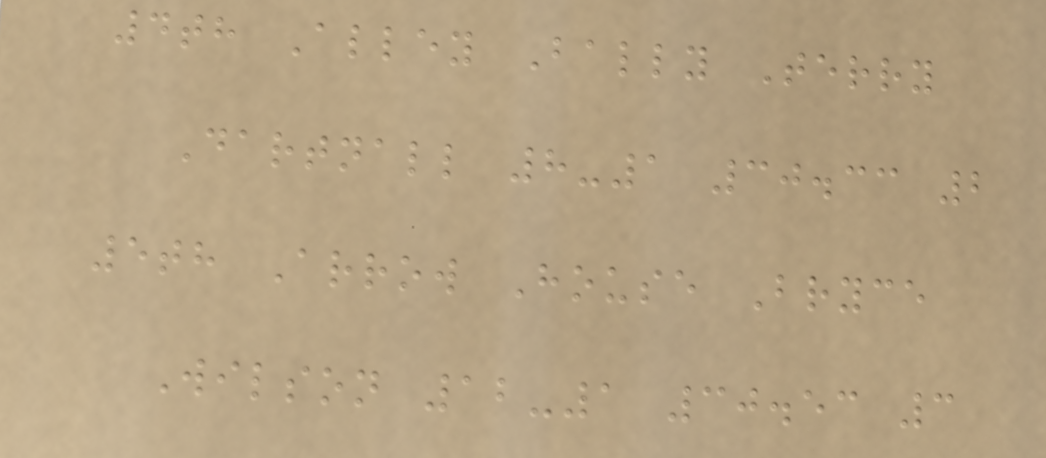4th Alley Bally Terry
Dartnall 8-1 30.33 2
5th Arrow House Bryce
Wilson 12-1 30.53 3
